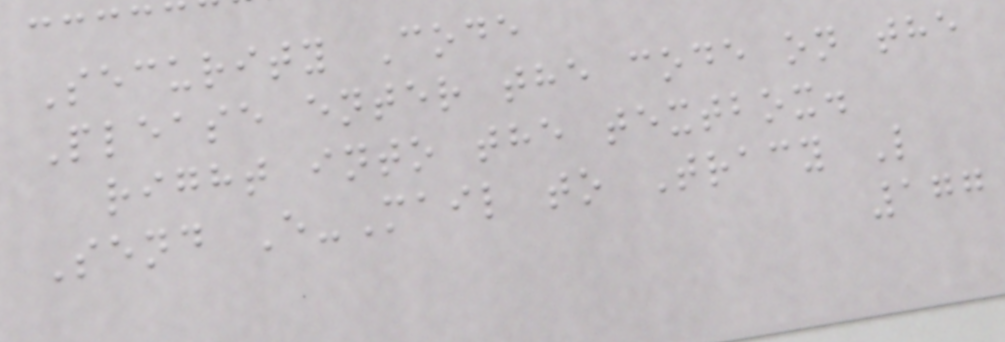Security Code
Please enter the code on the
right into the textbox.
Send E-Mail to Tracy L
177
